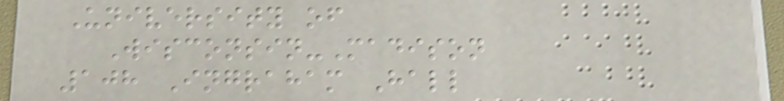University of
Wisconsin-Madison
108 Ingraham Hall
